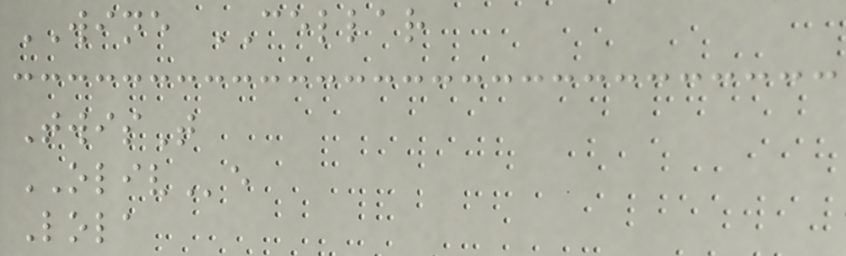WINE CELLAR
TwisT
OLIVe
Lola
